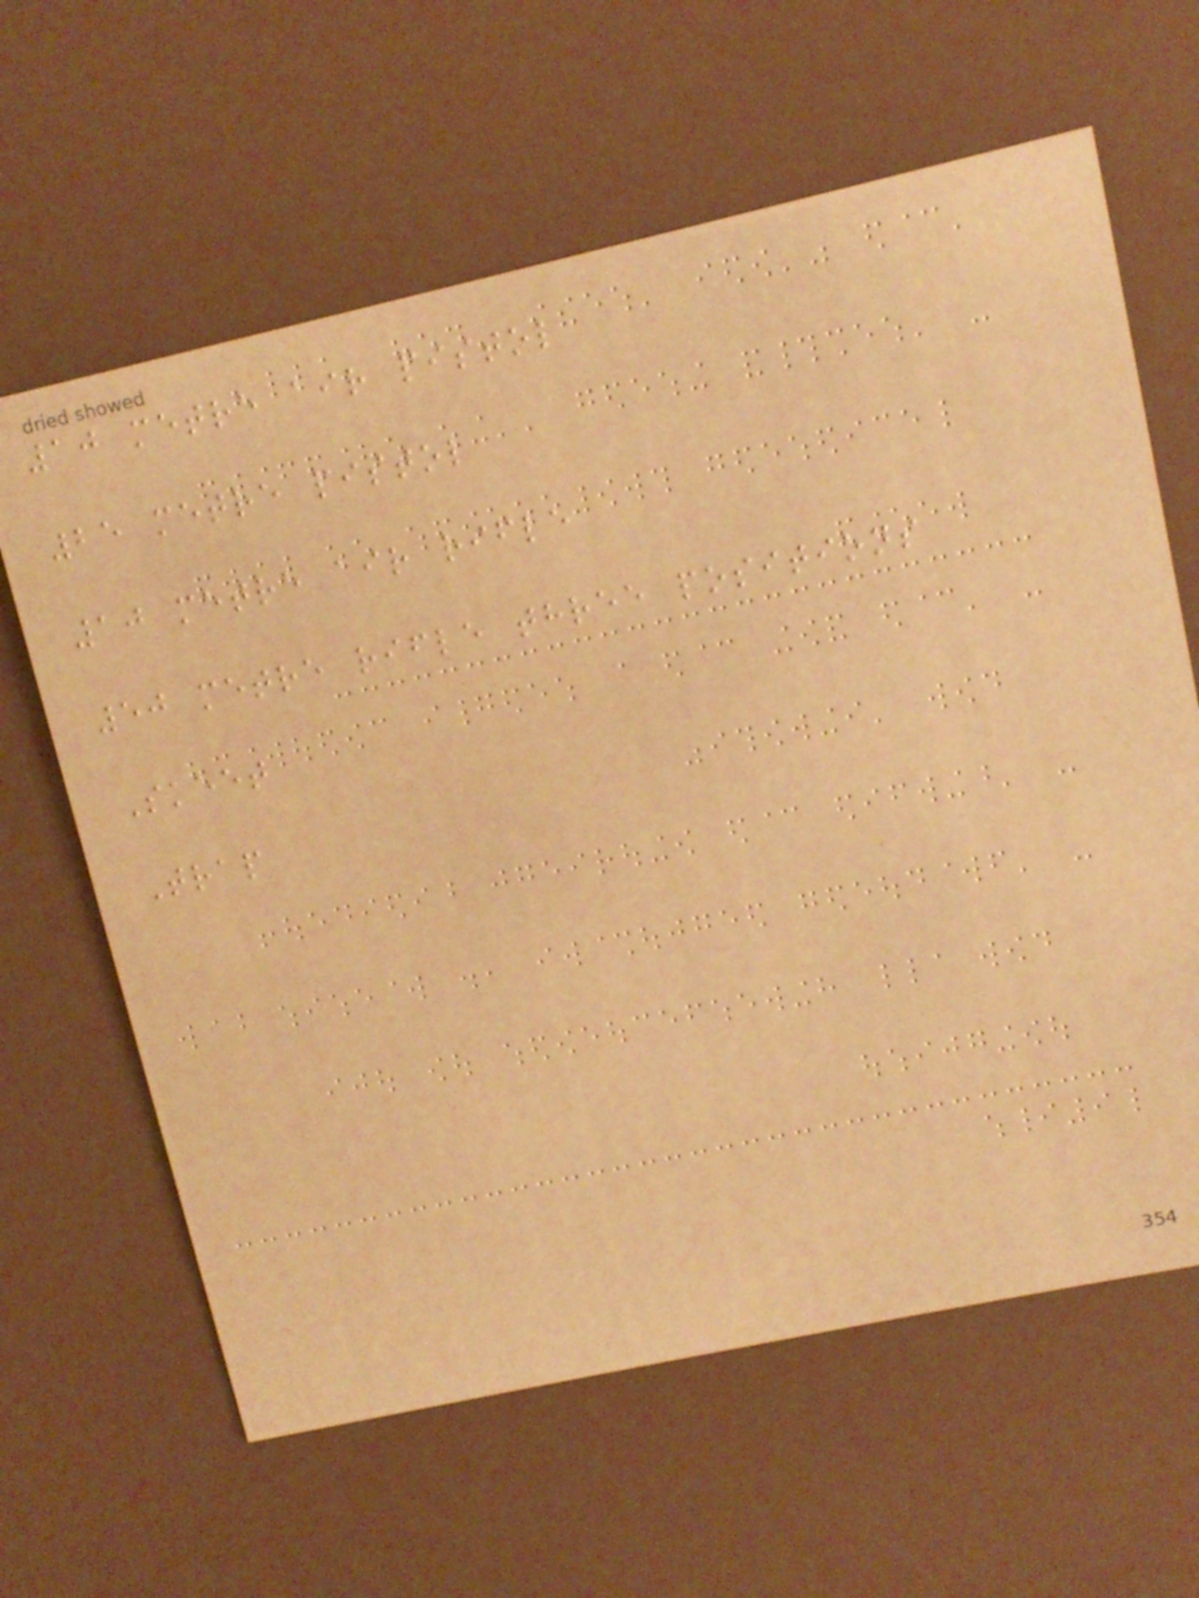10 metre air pistol
25 metre pistol
10 metre air rifle
50 metre rifle three positions
Skeet
Trap
